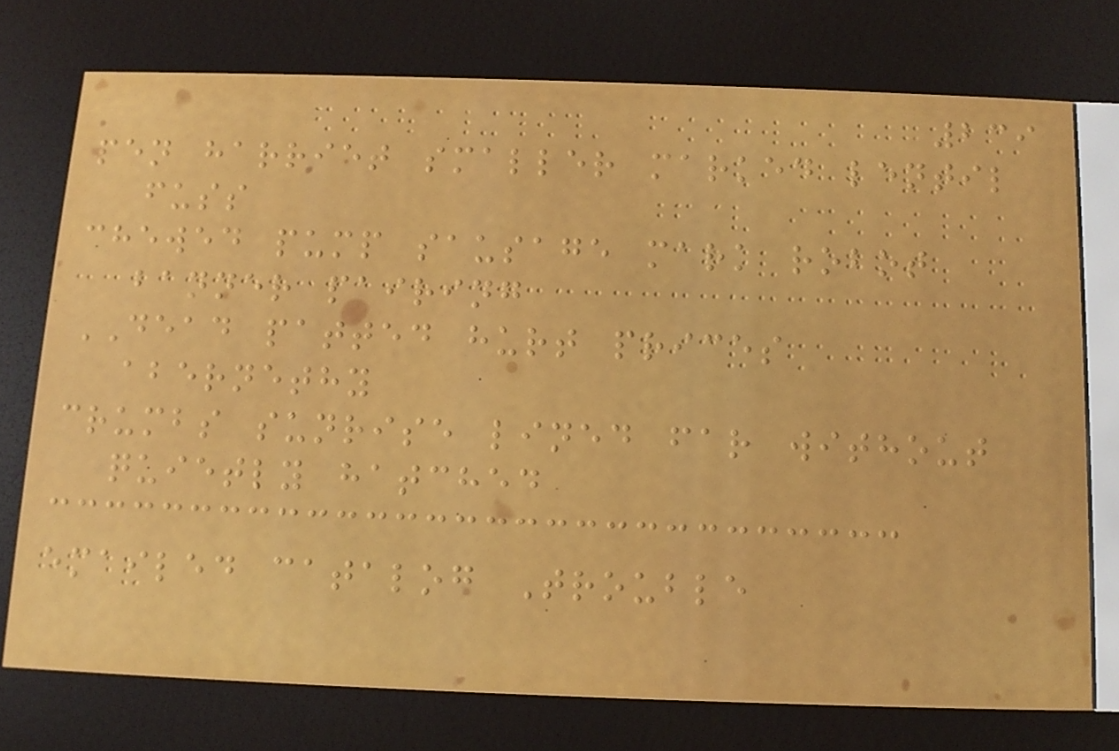239
pen harriet smaller marked lentil
fuss
chewed pump sausage mark robot
banner pairing
DEAD patted hurt prices
abernethy
crumbs sunrise lined far without
quietly hatched
emailed catalog Trouble
